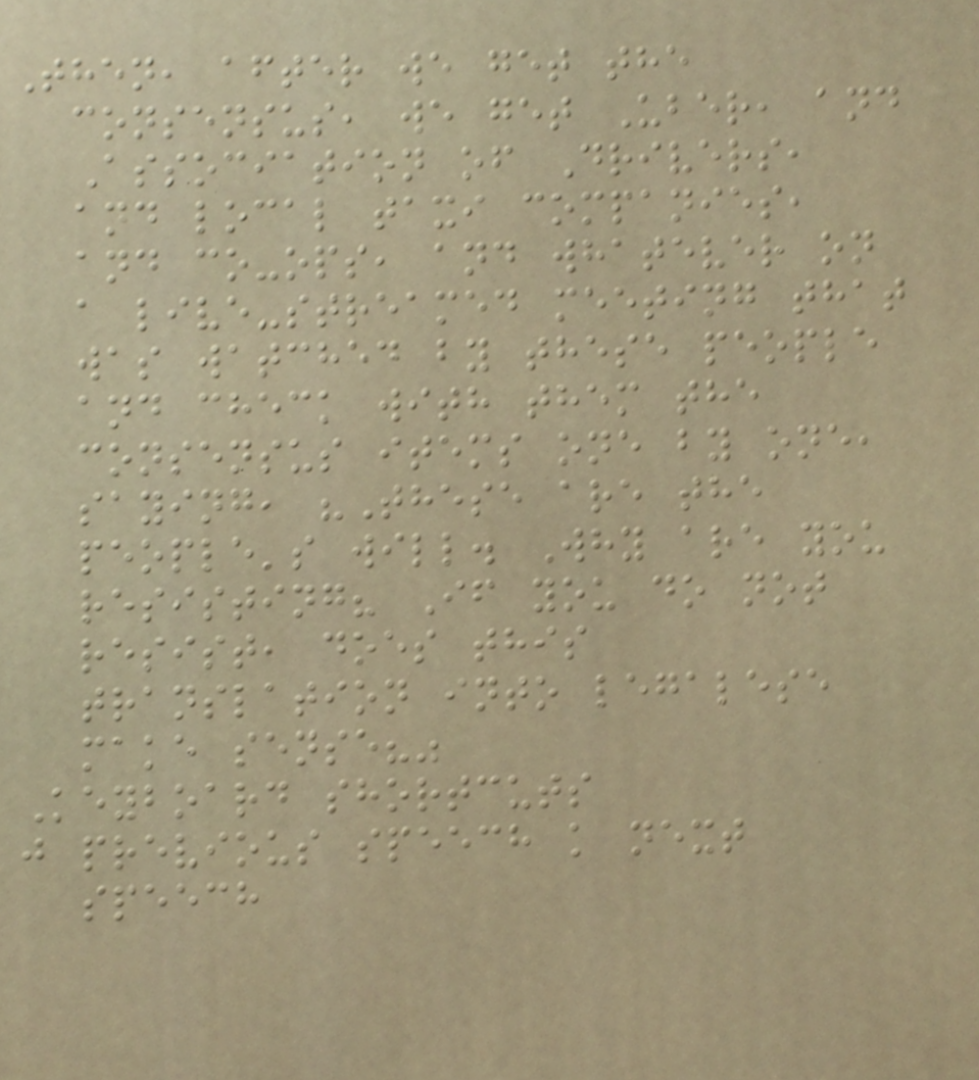Then, after we get the
consensus, we get Uber, and
Association of Drivers,
and local taxi companies,
and co-ops, and whatever on
a live-streamed meeting that
was watched by these people
and check with them the
consensus items one by one,
saying, "These are the
people's will. Why are you
resisting? If you do not
resist, does this
translation into legalese
make sense?"
Keyboard shortcuts
j previous speech k next
speech
